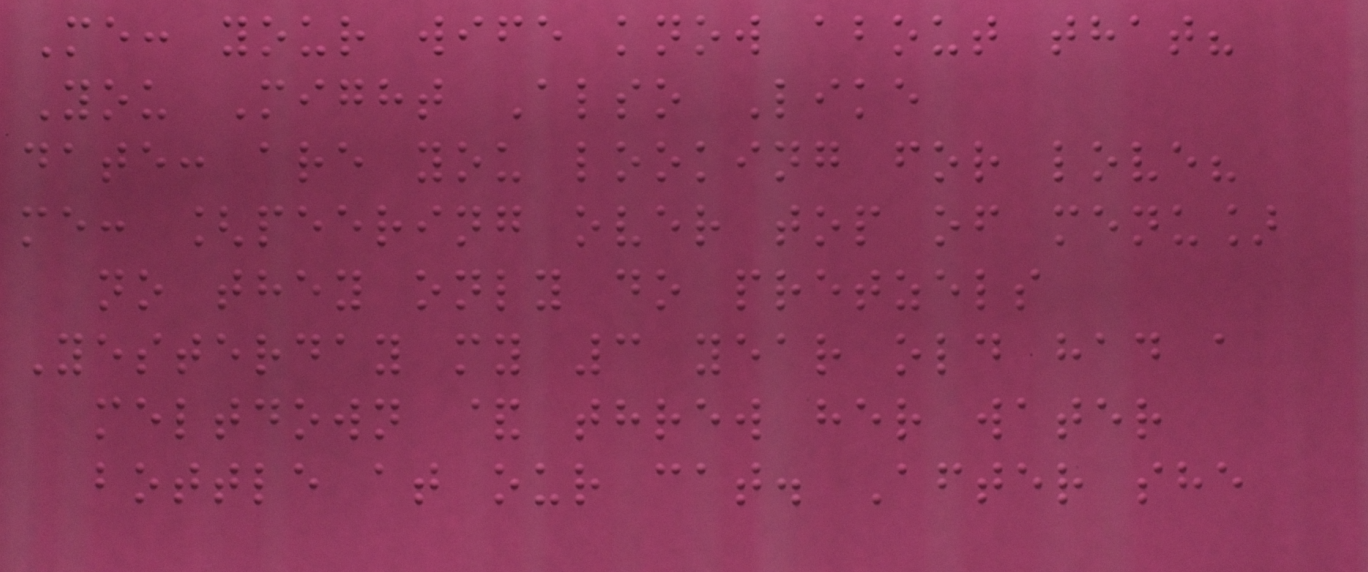Me: your wife know about that?
You Might Also Like
date: are you looking for love?
me: [peering over top of menu]
no they only do pretzels
Yesterday my 3 year old had a
meltdown & threw her water
bottle at our cat. After she
